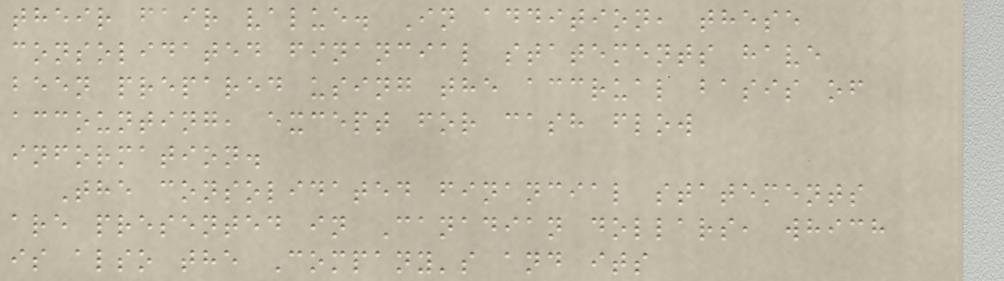their fair value. In addition, these
consolidated financial statements have
been prepared using the accrual basis of
accounting, except for cash flow
information.
The consolidated financial statements
are presented in Canadian dollars, which
is also the Company's and its
